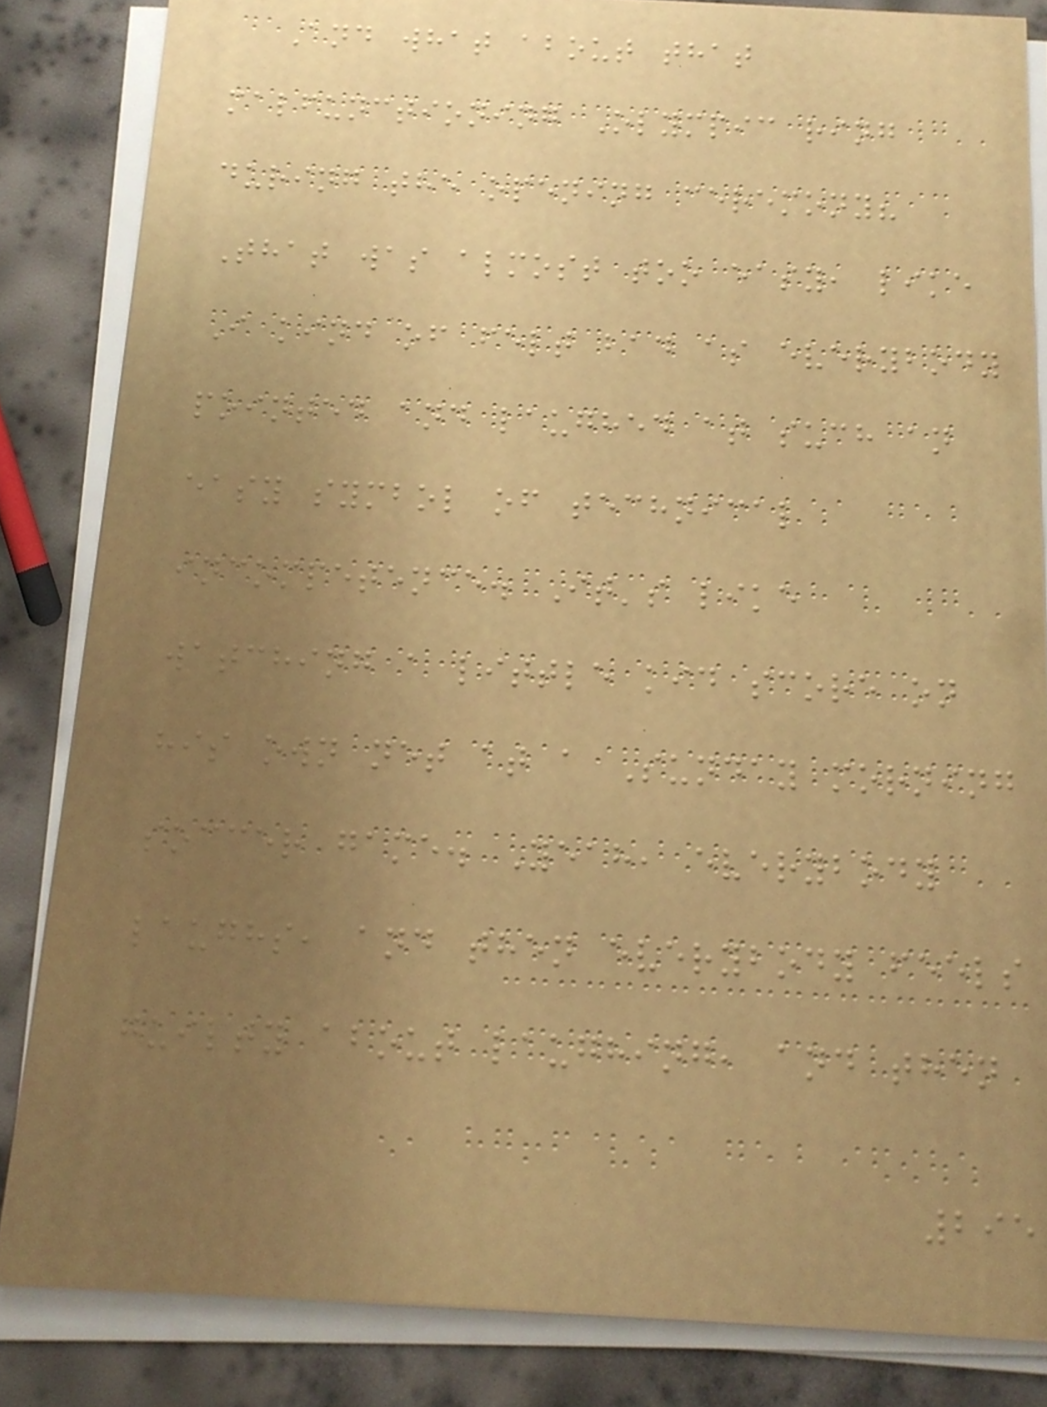And what about that
malfunctioning Olympic ring
during the opening ceremony?
That was almost too easy, like
I kind of felt bad as everybody
pointed and laughed at such an
easy symbol of technical
incompetence. It's like
watching a little kid score on
his own net at a Sunday morning
soccer game. Yeah, everybody
laughs, and then everybody feels
guilty about laughing, and then
295
